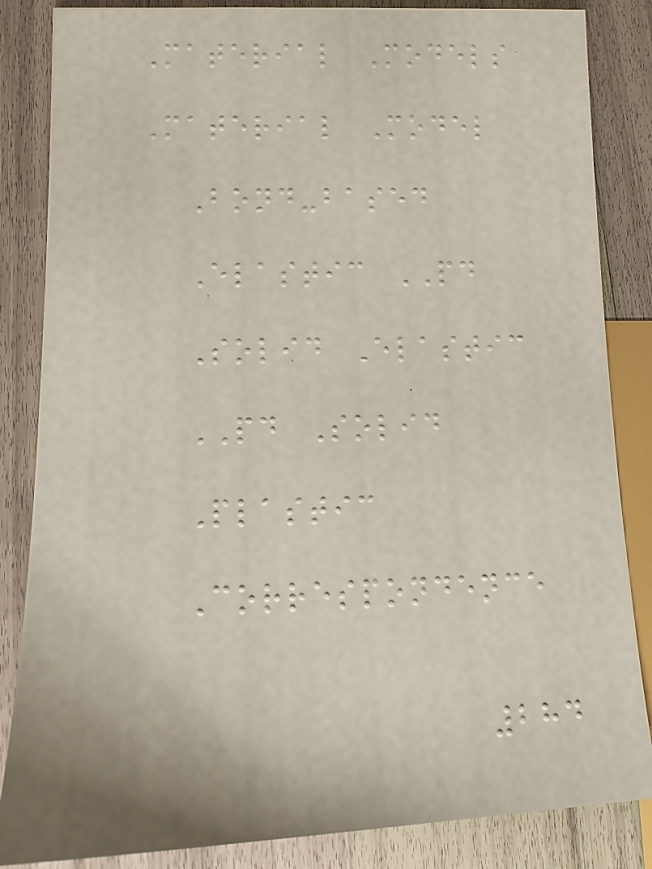Material Models
Material Model
Bond-based
Elastic PD
Solid Elastic
PD Solid
Plastic
Correspondence
284
